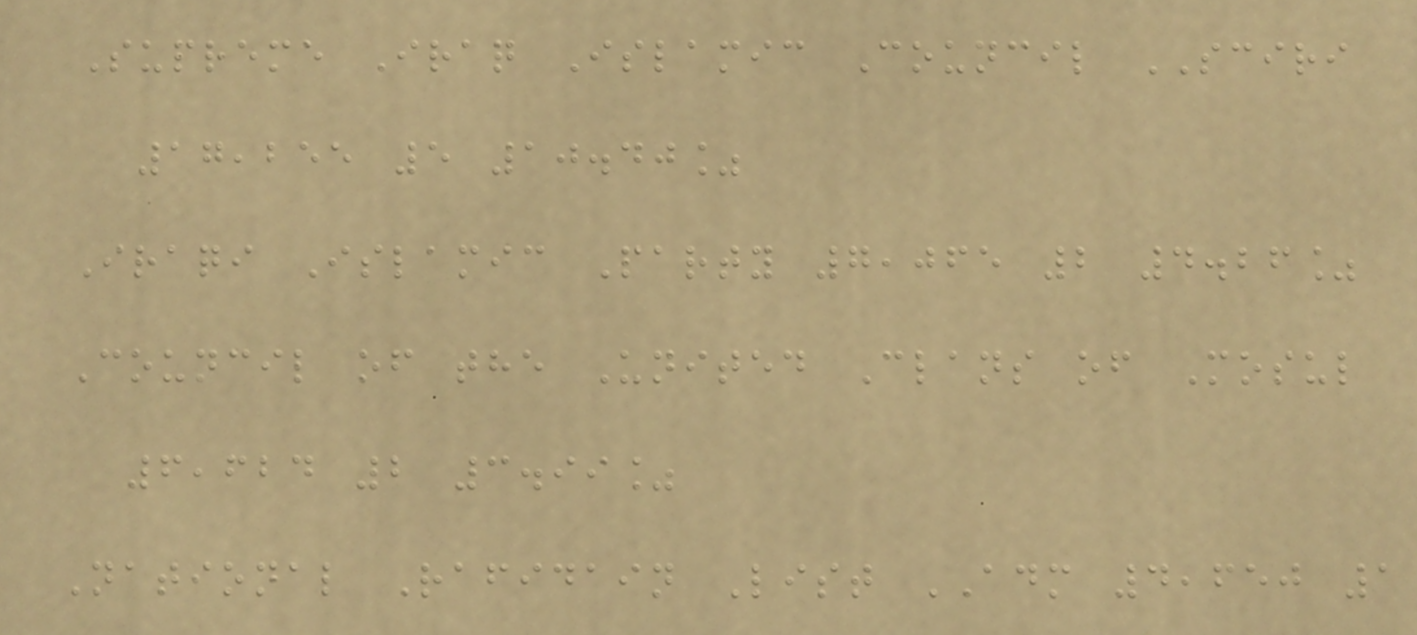Supreme Iraq Islamic Council SCIRI
17,255 5 10.40%
Iraqi Islamic Party 7,065 2 4.26%
Council of the United Clans of Mosul
6,624 2 3.99%
National Rafidain List ADM 4,650 1
